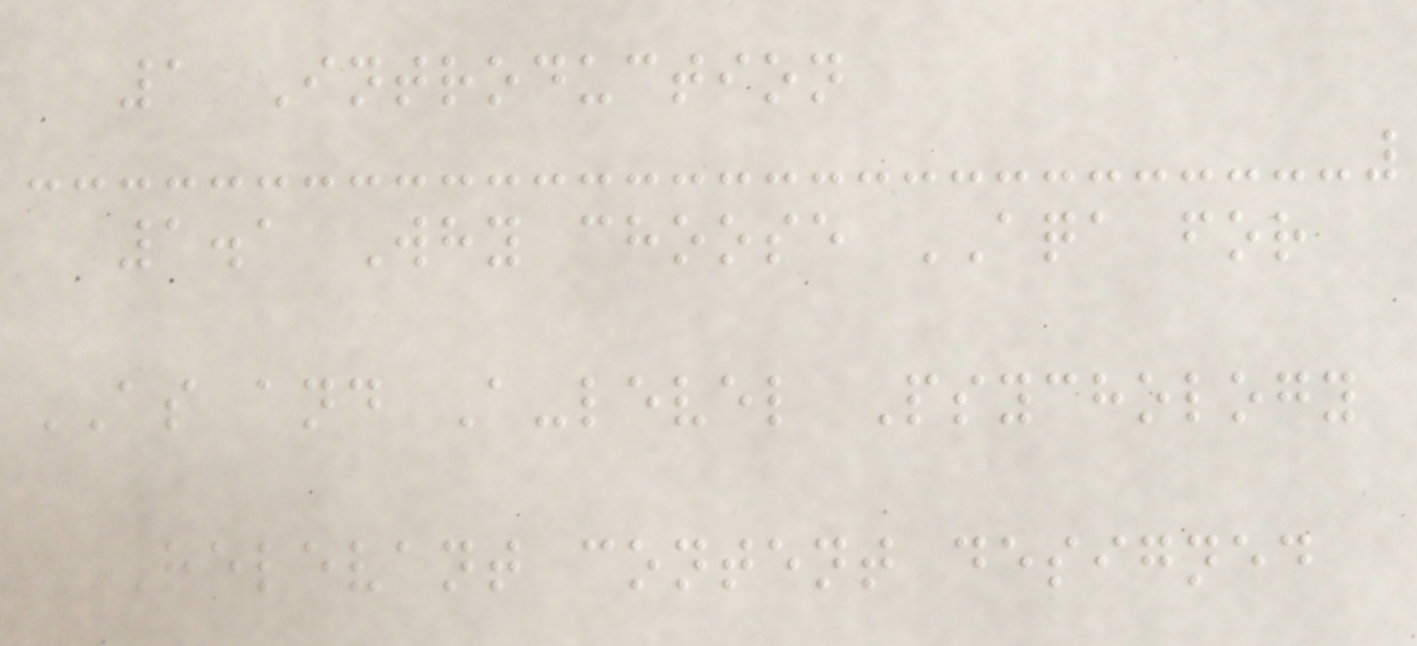1 Introduction
1.1 Why choose AQA for
AS and A-level Psychology
Relevant content designed
